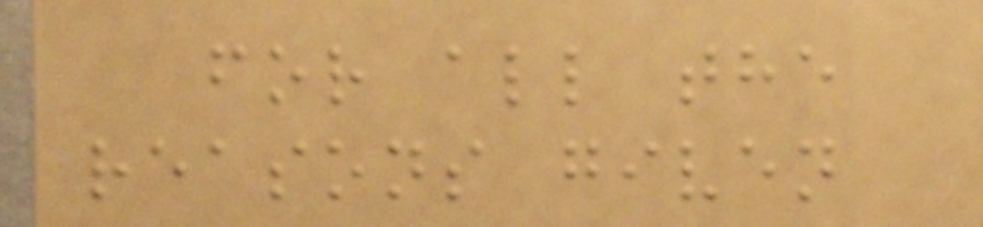for all the
reasons given
